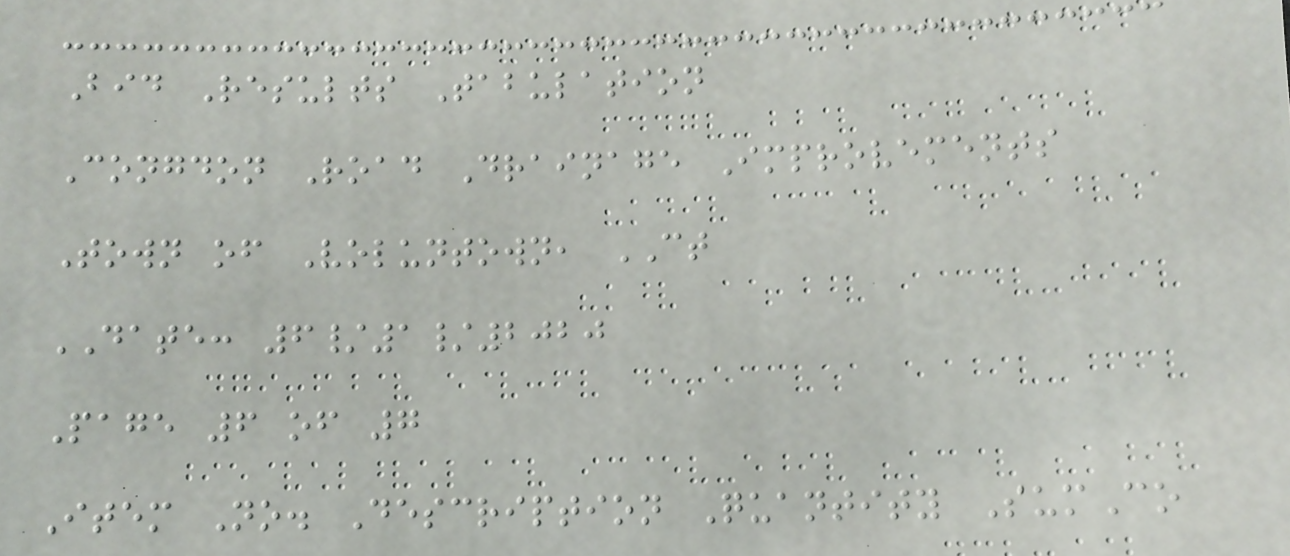Bid Results Tabulation
Congdon Road Drainage Improvements
Town of Voluntown, CT
DATE: 6/1/2020
Page 6 of 7
Item No. Description Quantity SumCo
